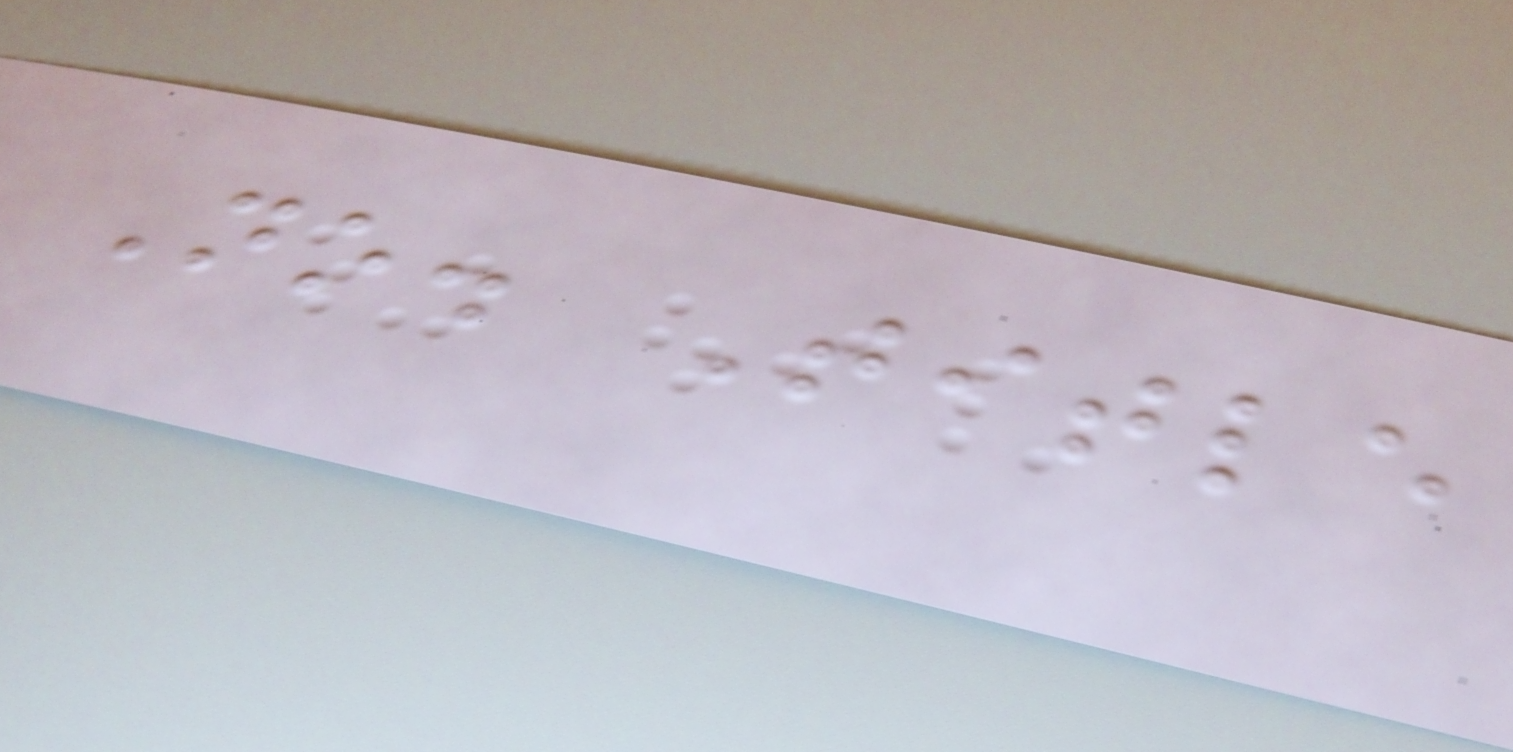No. Title
